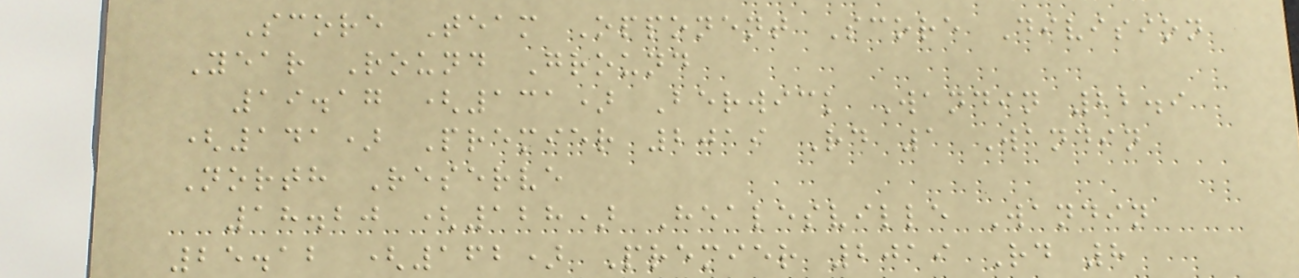Score Team Opponent Score Division
Year Round Ground
19.17 (131) Berwick Wandin 22.9
(141) Premier 2019 Rd 1 Wandin
North Reserve
18.20 (128) Healesville Wandin
25.12 (162) Premier 2019 Rd 8
